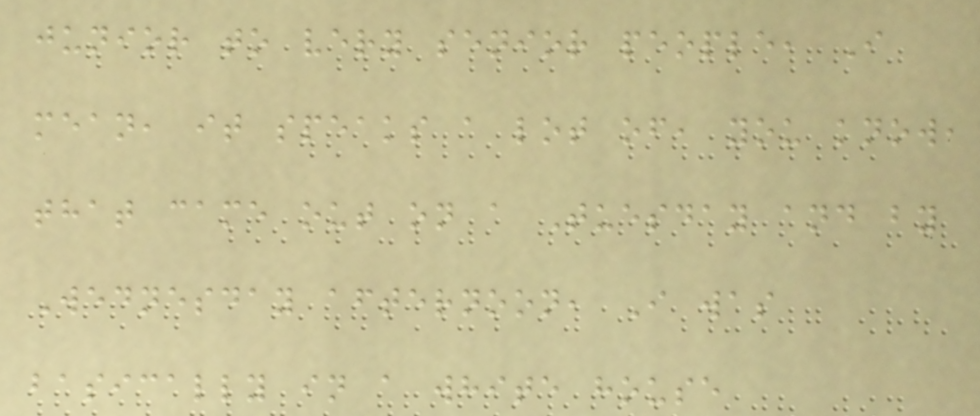junior to very senior people, I
mean, it speaks a lot of, you know,
that came out on a Tuesday and by
Wednesday afternoon, I was
basically in a white house
